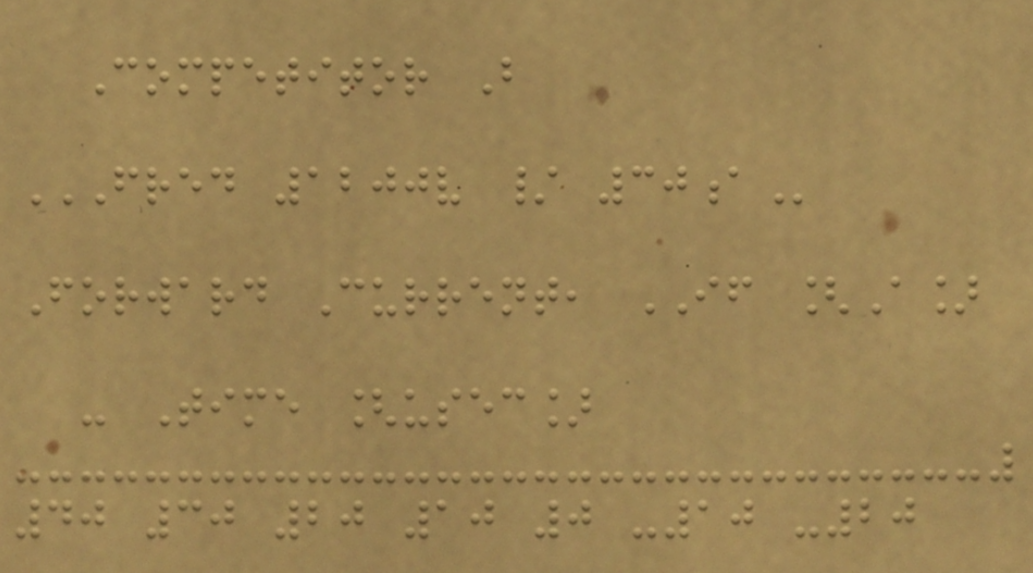Competitor B
FRED 1200V / 30A
Forward Current, IF [A]
- Time [usec]
40 30 20 10 0 -10 -20
